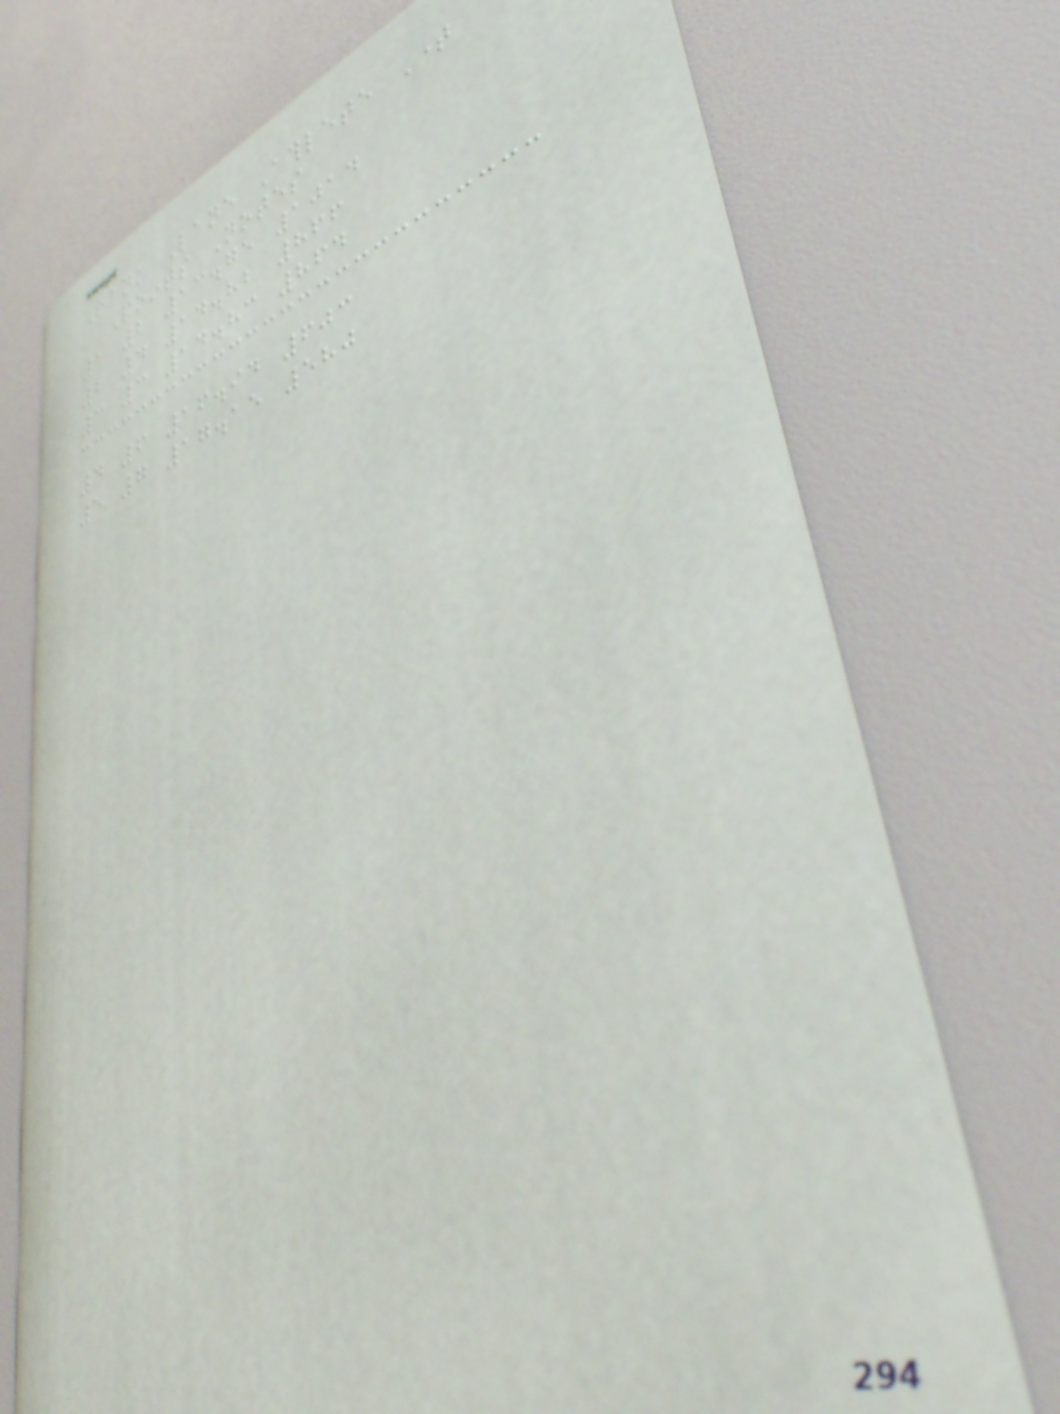Rank Lane Athlete Time
Points Notes
1 2 13.75 1014
2 4 14.82 866
3 3 14.83 864
4 6 16.94 603
5 7 17.15 580
